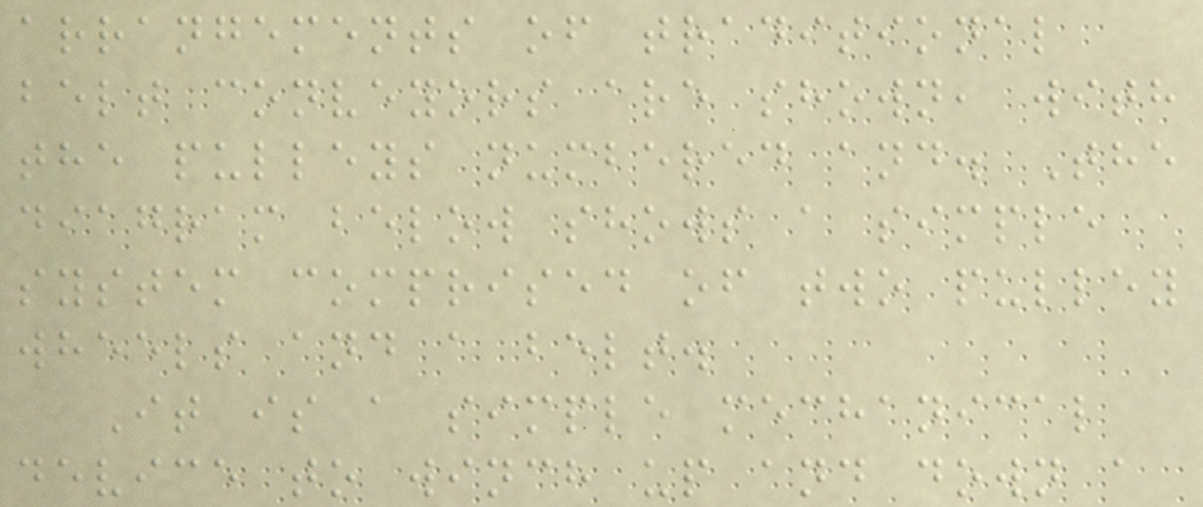arrangements of traditional
belt conveyors are shown, with
the pulleys numbered and. The
diagram below shows a simple
system comprised of two pulley
wheels and a belt.
It is a simple mechanical
device to winch up and down a
